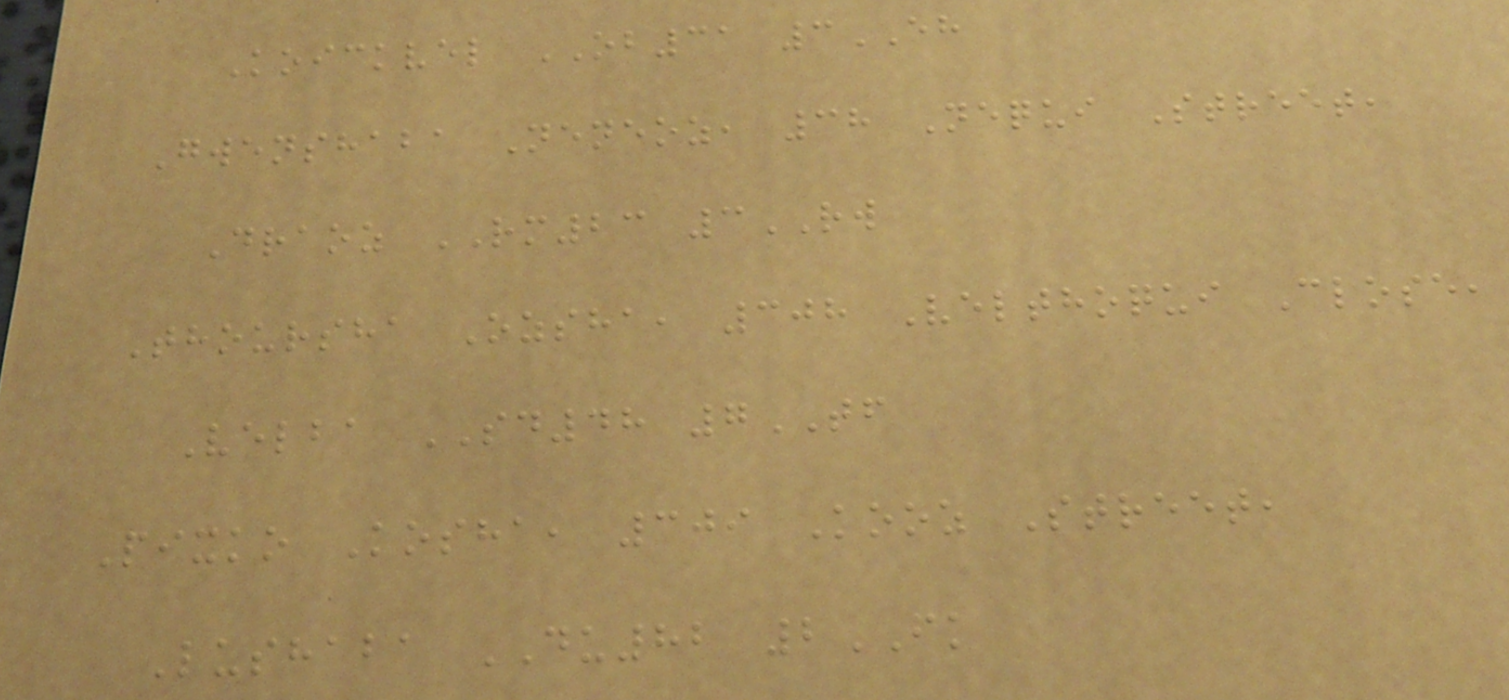Koickvel OB31 3EH
Gwenshaba Neneoz, 38 Nequi Street,
Draoz RM23 3RW
Thoursha Ozsha, 308 Velthoqui Close,
Velba SD48 7TF
Pixko Kosha, 309 Kooz Street,
Lushaba DU82 2FK
